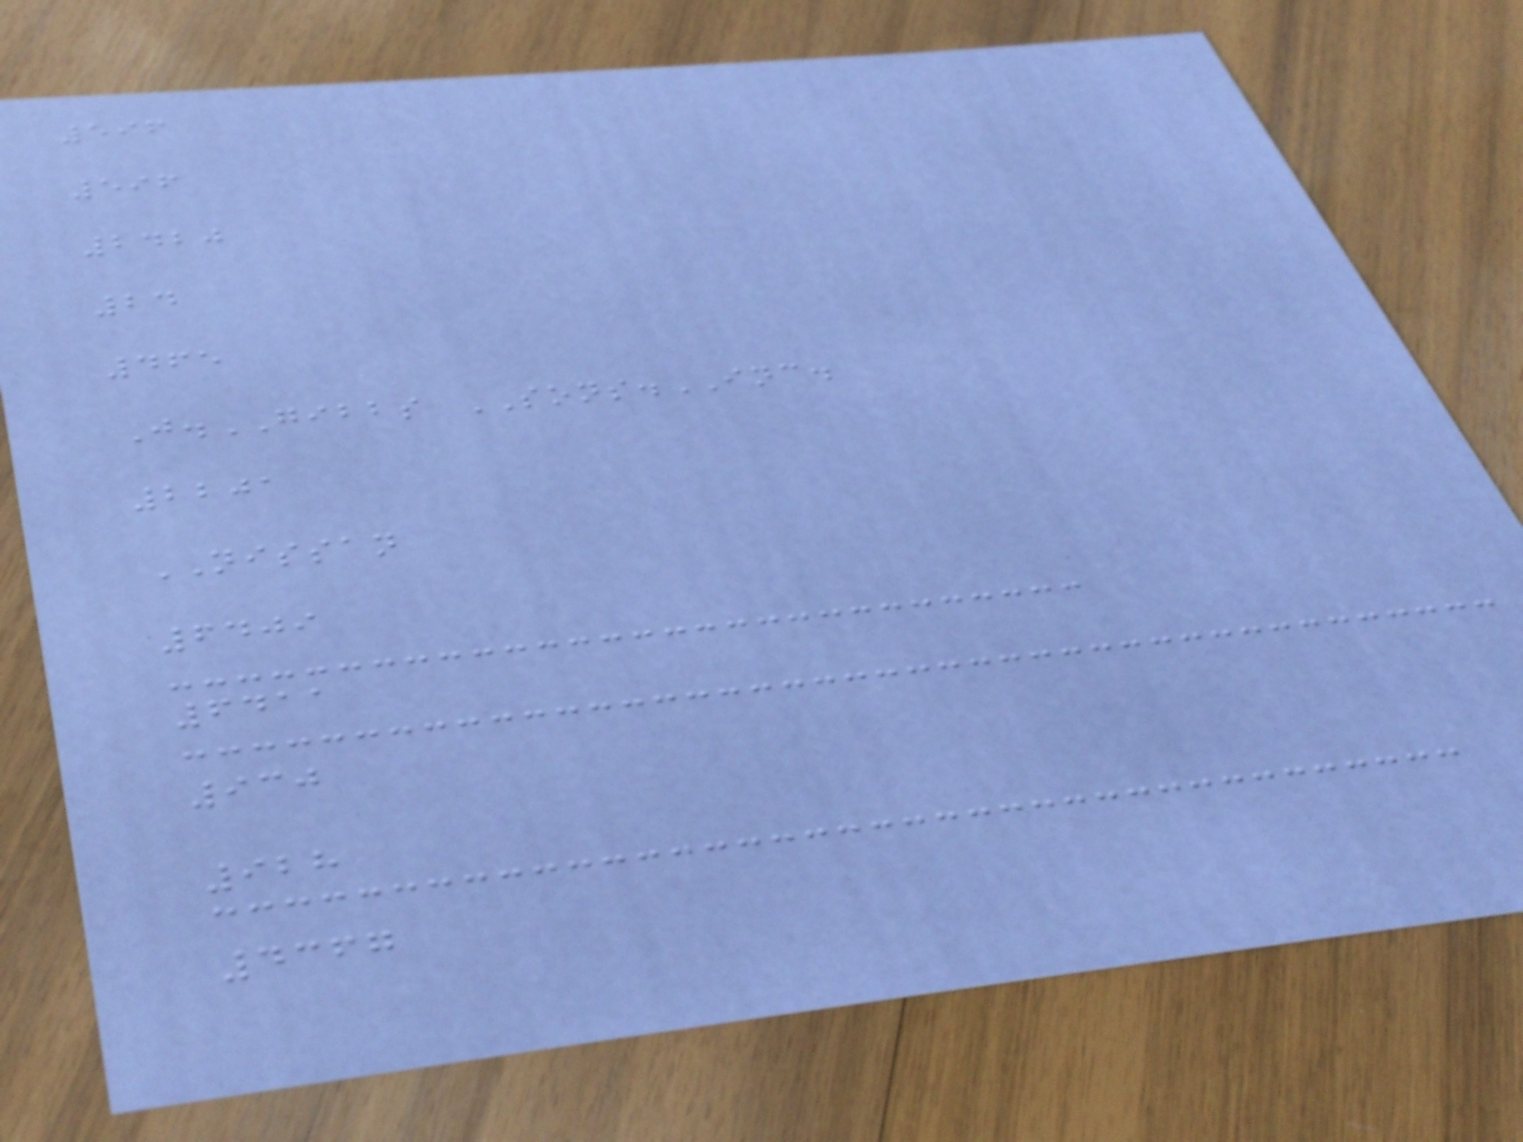596
596
2420
24
465
J.GIBBS SONS.INC.
2201
NISSAN
6409
6411
930
928
4367
